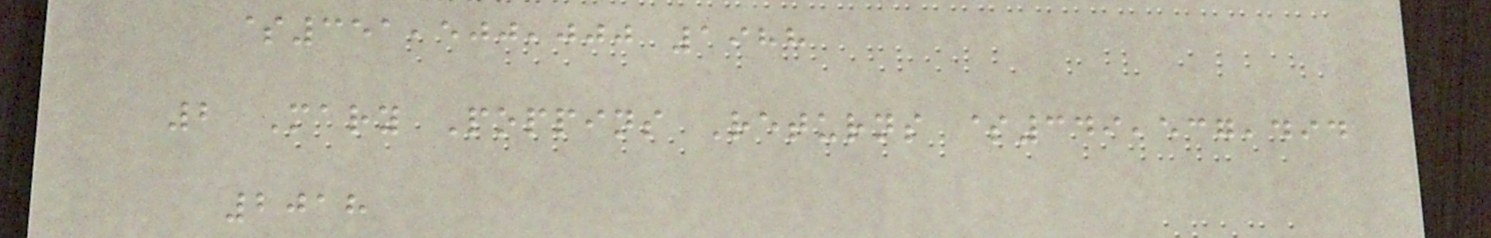$351,500,000 1988
2 Mary Poppins Returns $349,537,494
2018
